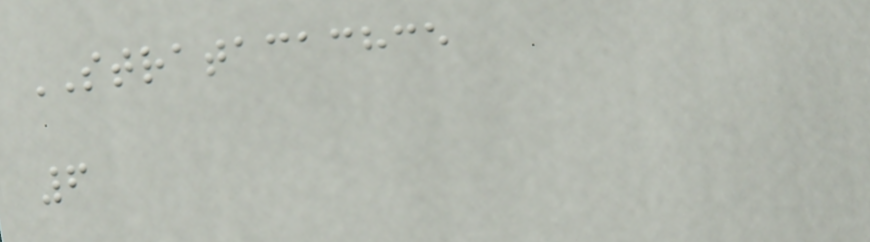STRATACACHCE
6
